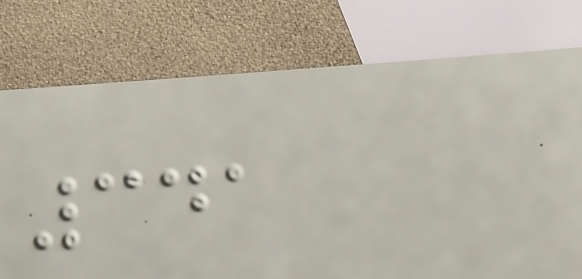341
